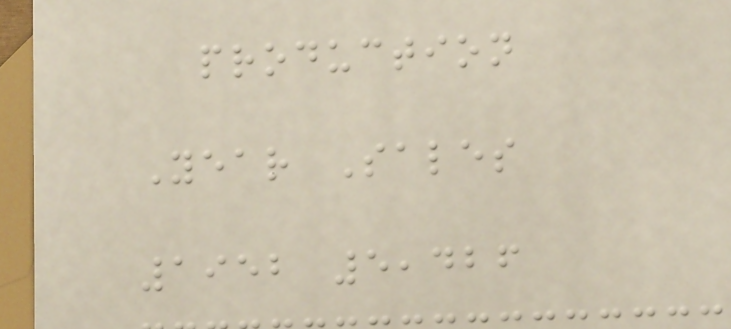production
Year Sales
1952 5,426
